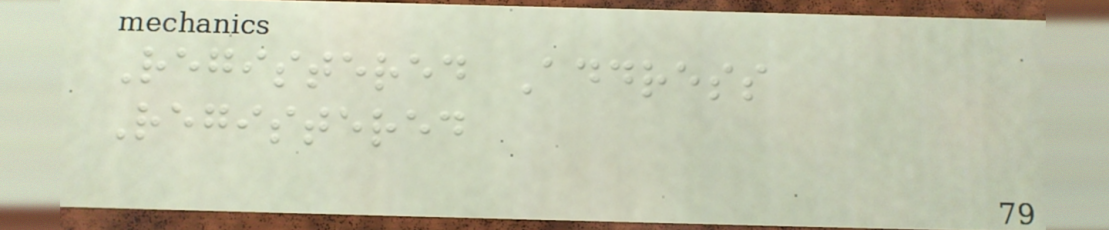Registered Address
Registered
